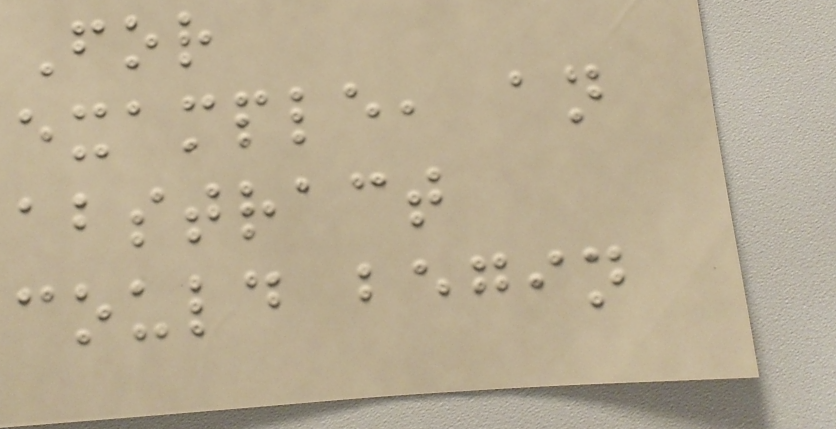For
example, an
abstract
could begin
